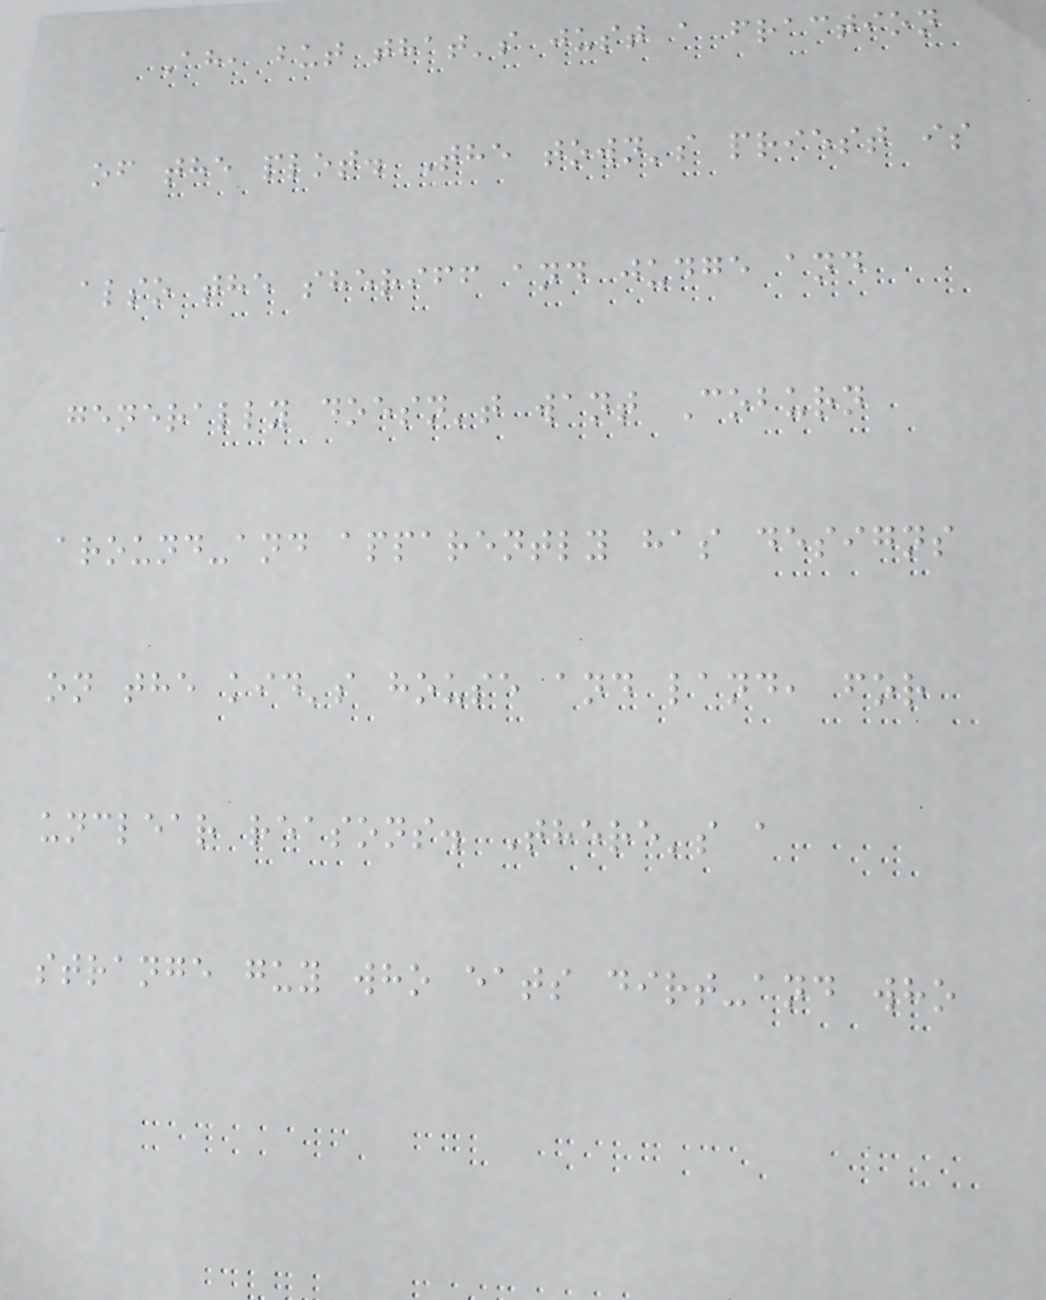Ah, but that's just a fraction
of the plot. The town's priest is
also the sheriff and judge and
generally doesn't want Coburn
around-and apparently has designs
on the kid's house and land, for
unclear reasons. There's a
strange guy who eats dirt-and who
